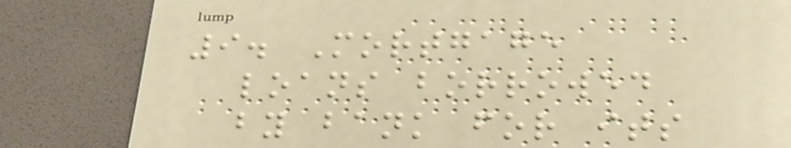9. Mortgage
loans borrowed
by bank for its
